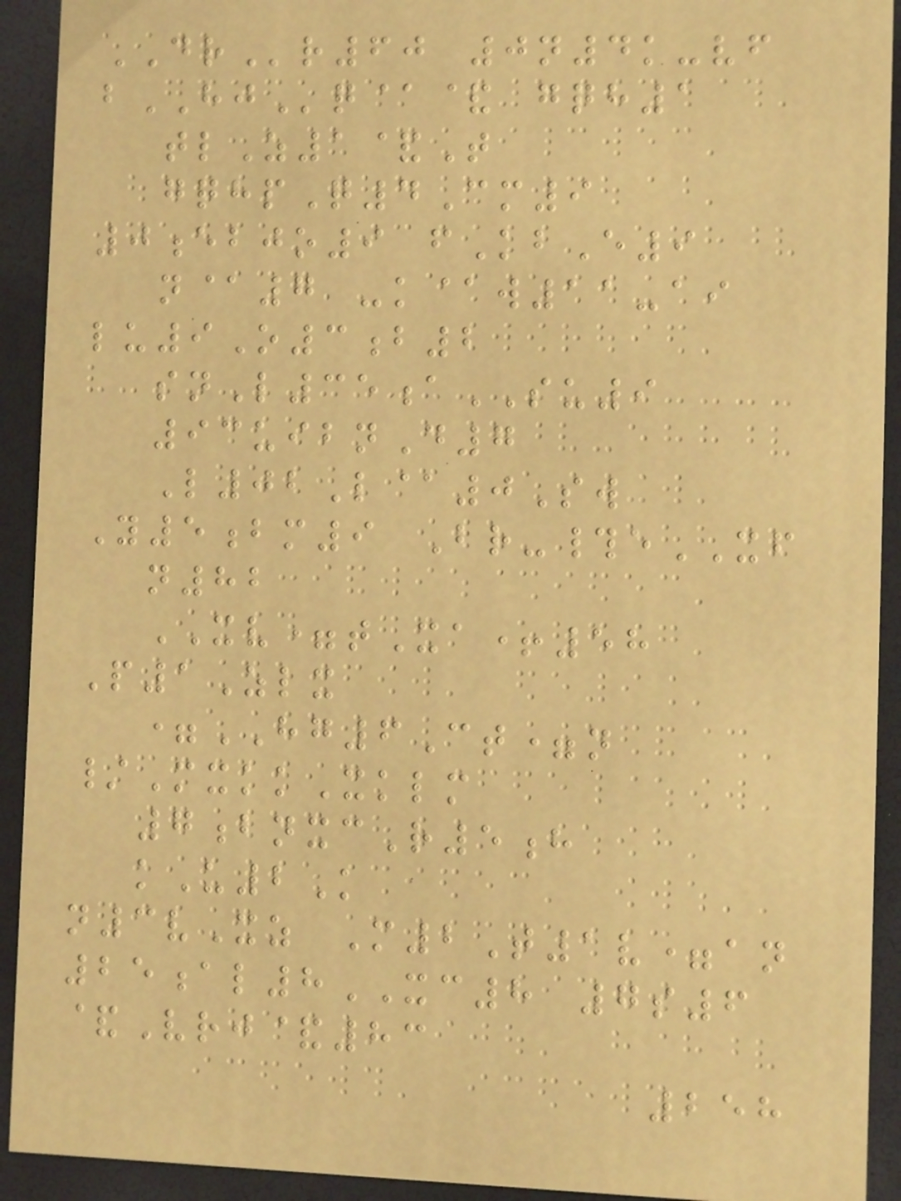DRr60 0n4k-vf
bHJq@& gqh1
tlZ1&T
gqhpQ4Cm9
0ebjo9 fKbE9
n@7 -k@w11-ai
lu9O3b2
snL35aSU9
93uibnD7
L02L@0Sw
Y5bm9 Br-#eXF
n82
XV=tXa+58
P1Zlx
=HG6Ct=n
/MxkkXklm
7bnxcR5h
kU2K
n3vXz M2T1v=an
25al8XC8 7s6
&Vrj&83
258
